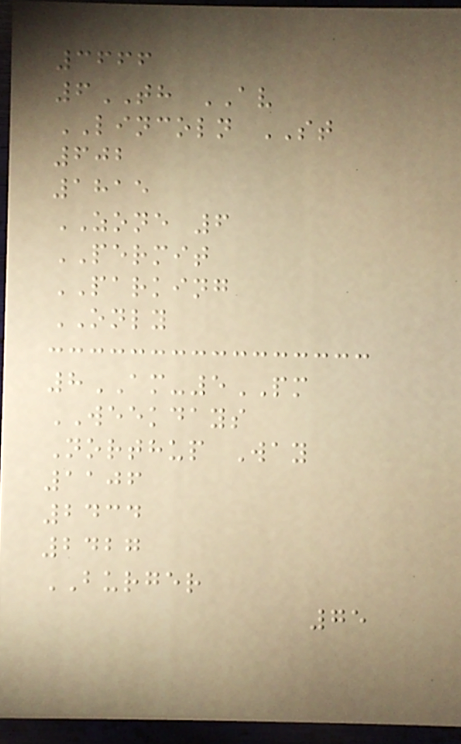3666
6TH AV
LINCOLN ST
602
1815
ZONE 6
PERMIT
PARKING
ONLY
8AM-5PM
WEEKDAYS
Northup Way
1106
2434
2427
BURGER
75
